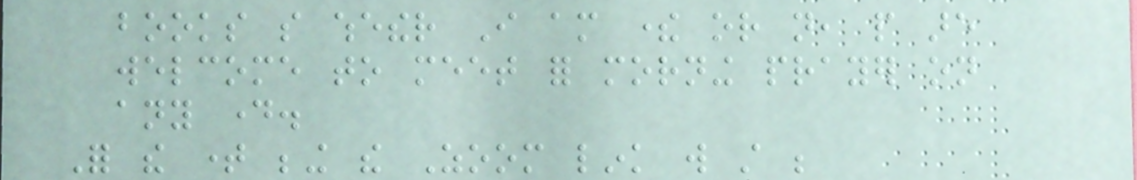books so whether I am there or not, people are
welcome to meet for morning prayer on
any day.
For the time being the Zoom link will still be
